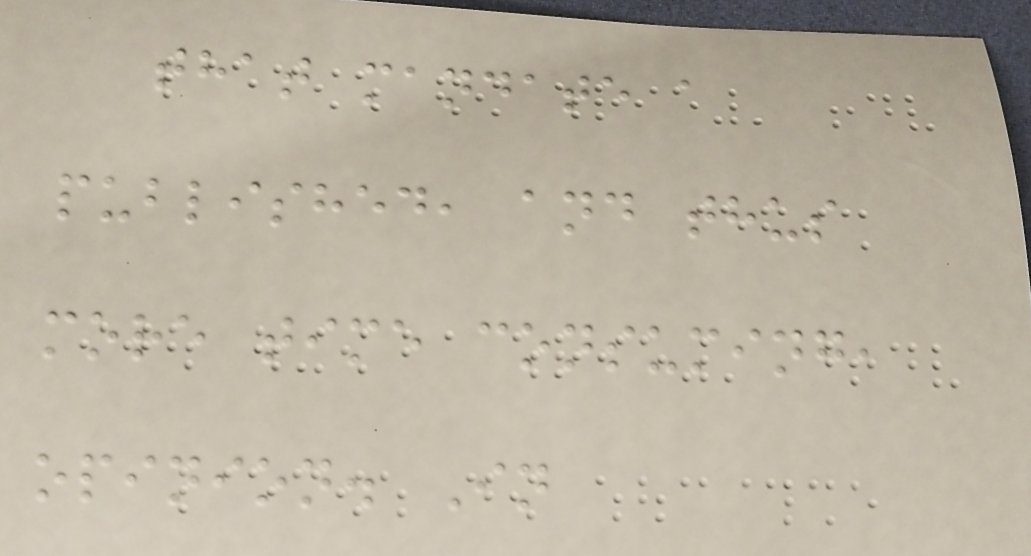that mandate a
published, and thus
more time consuming,
opinion. In
